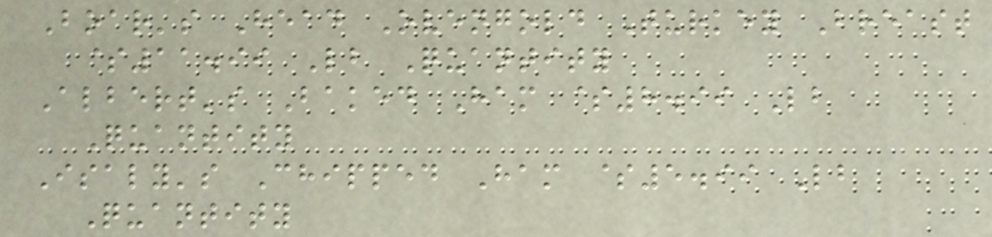Boar's Head Ovengold Turkey Breast
$11.99 Lb Quantity
Albert's Baked Ham $8.99 Lb
Quantity
Isaly's Chipped Ham $5.99 Lb
Quantity
